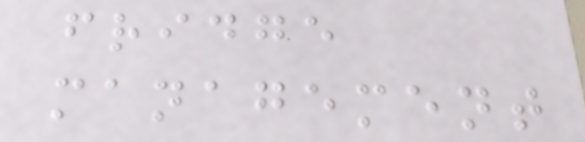fridge
management
